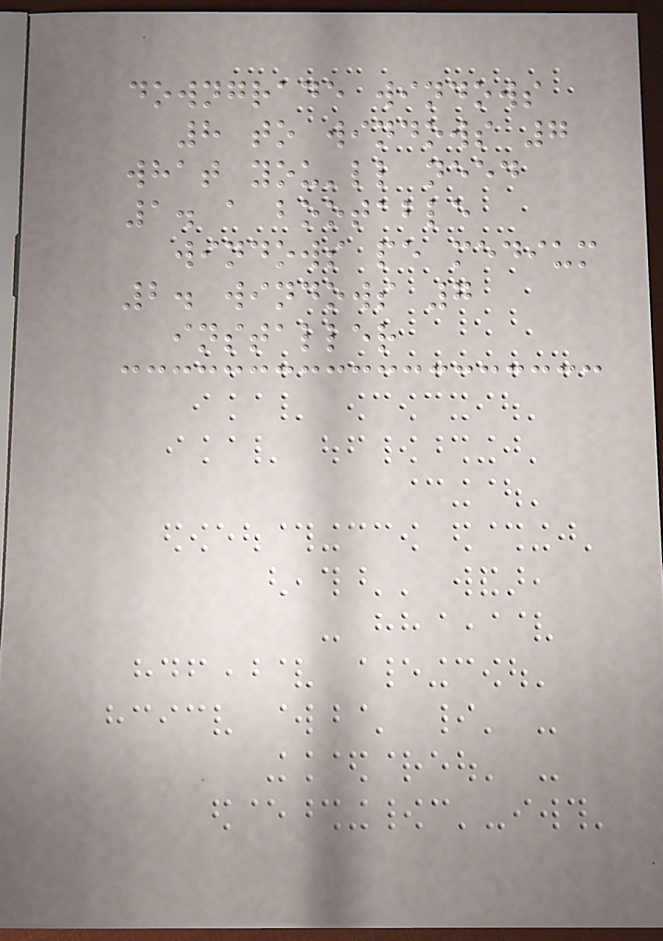downgrade windows
8 to windows 7
what you'll need
1. a bootable
windows pe medium
2. windows 7
installer
